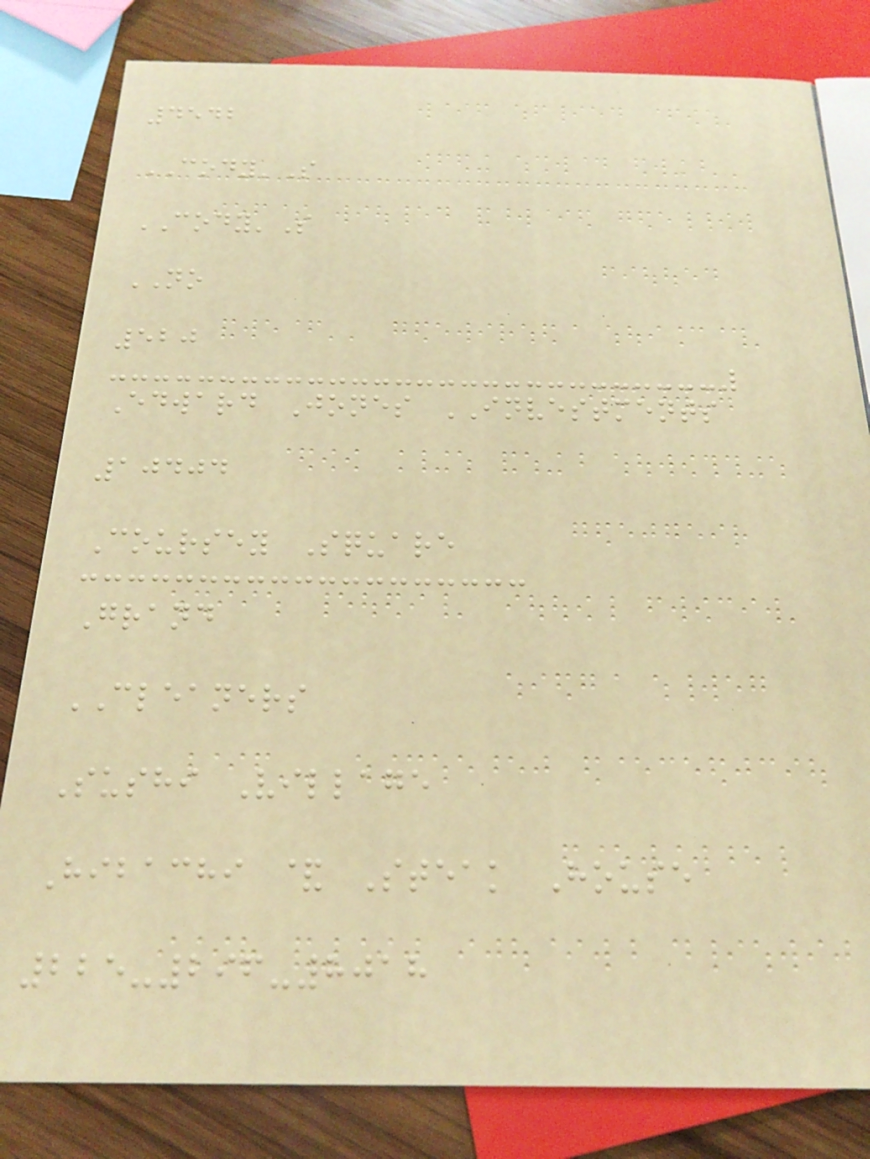4542
CODY'S
CODY'S
NO
520
Edward Jones INVESTMENTS
10404
Coursey Square
Grand
CLEANERS
Sushi Village
Hibachi & Steak House
225-296-8018
